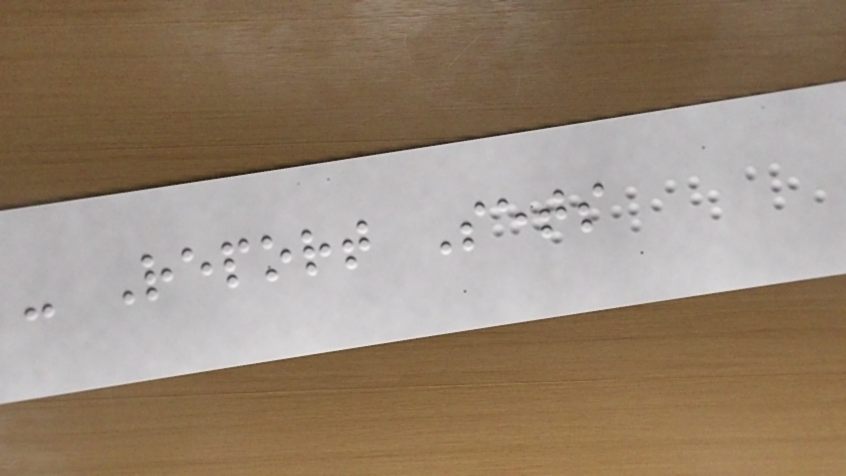- Report Sets
